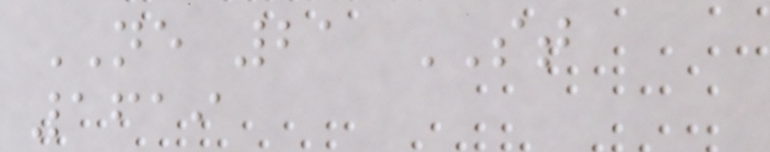NE 21 ST
1619
